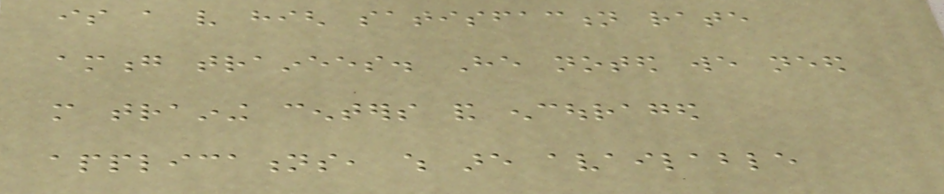is a very high satisfaction rate
among trainees. He noted we need
more training centers and encouraged
applications, which are available
